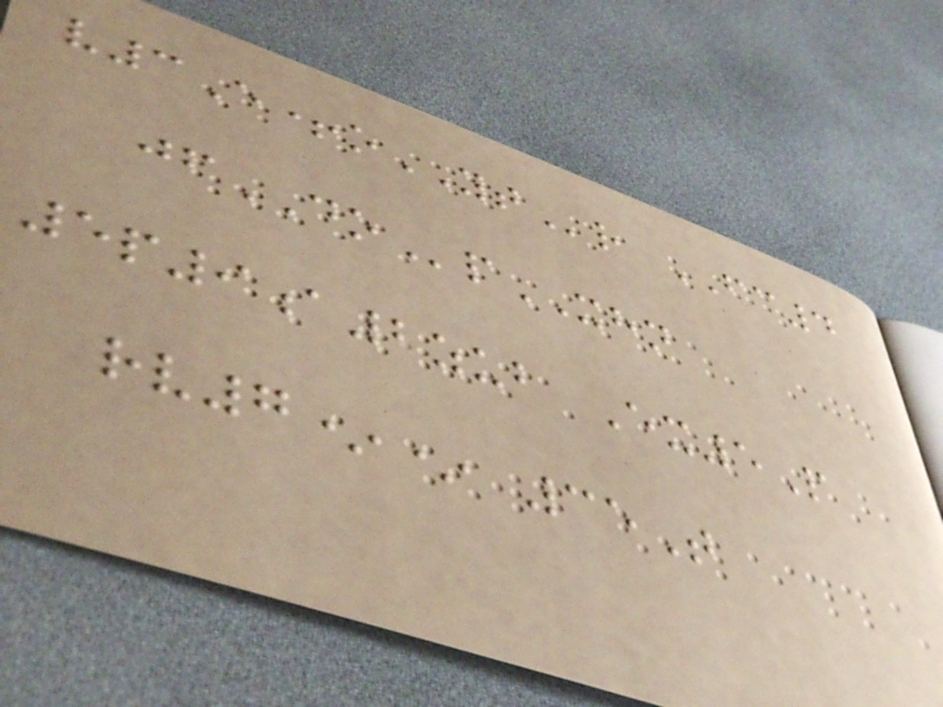v3E+oYTr FC4
jfDOpXHN
5p9a2zub Ex5P
rv7** 35T
